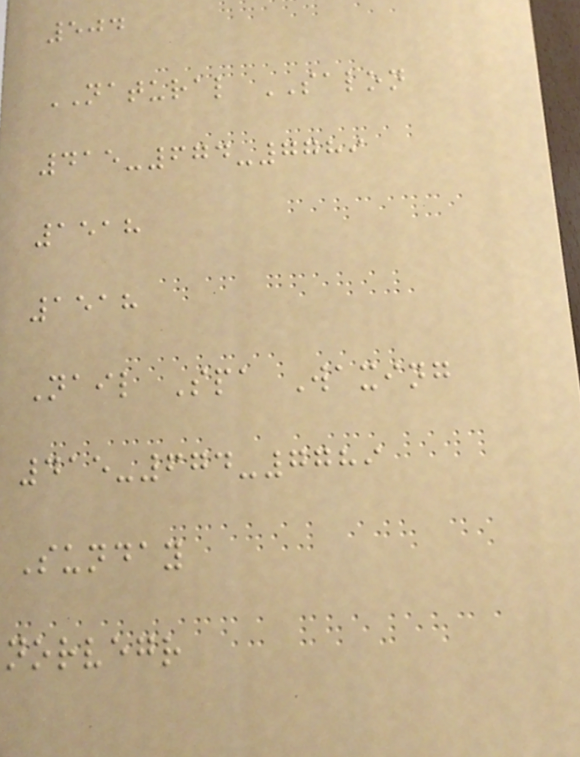504
NATURAL SALON
415-674-7789
1518
1518
Nail Spa Waxing
415-674-7789
Sunday
norvegr
